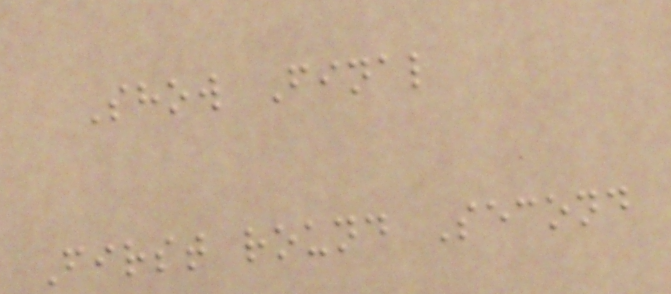Show Final
First round Second
